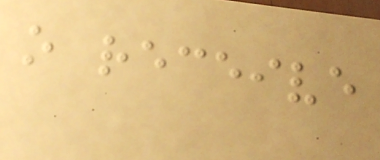o receive
